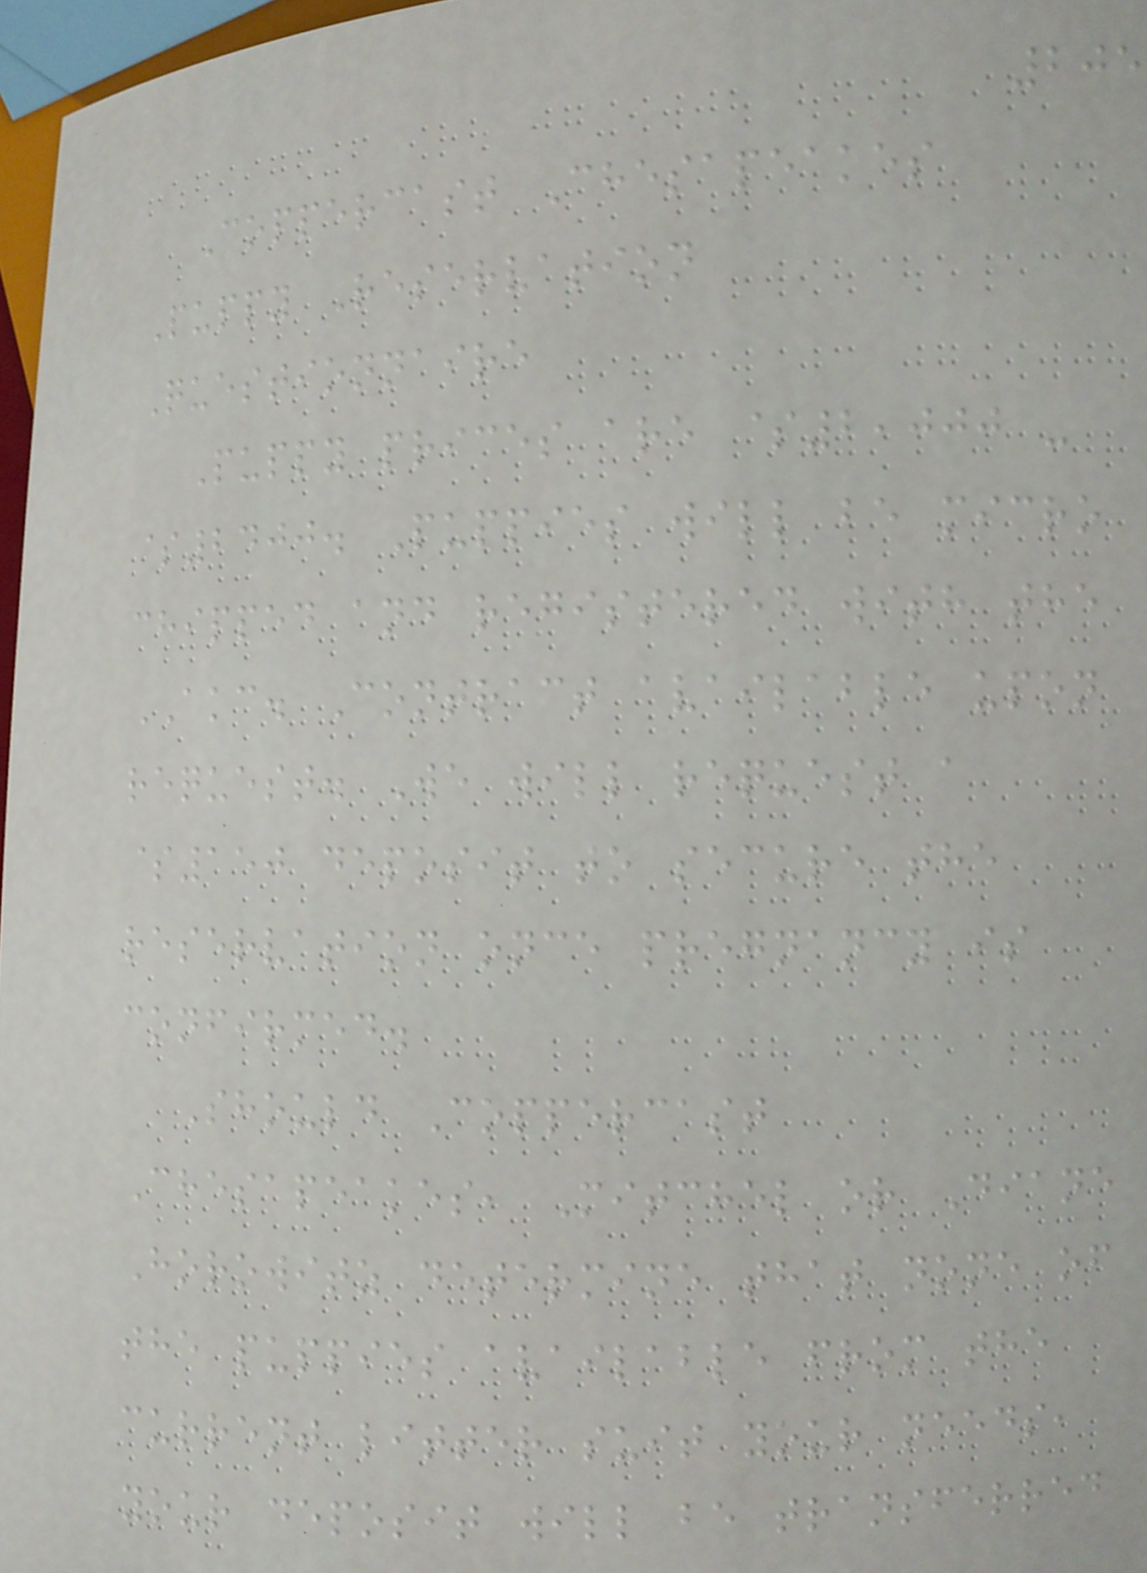205
Coppercast Chesapeakes
Puppy Reservation
Questionnaire
Puppy prices are $2,000 -
$2400. Puppies will be micro
chipped and registered with the
AKC. Contract available upon
request. We will request a
$150 deposit to secure the
reservation once pregnancy is
confirmed.
Should Coppercast
Chesapeakes, Mitchel or Diane
Horowitz determine that none of
the puppies available from the
current litter suit your needs,
your deposit will be transferred
